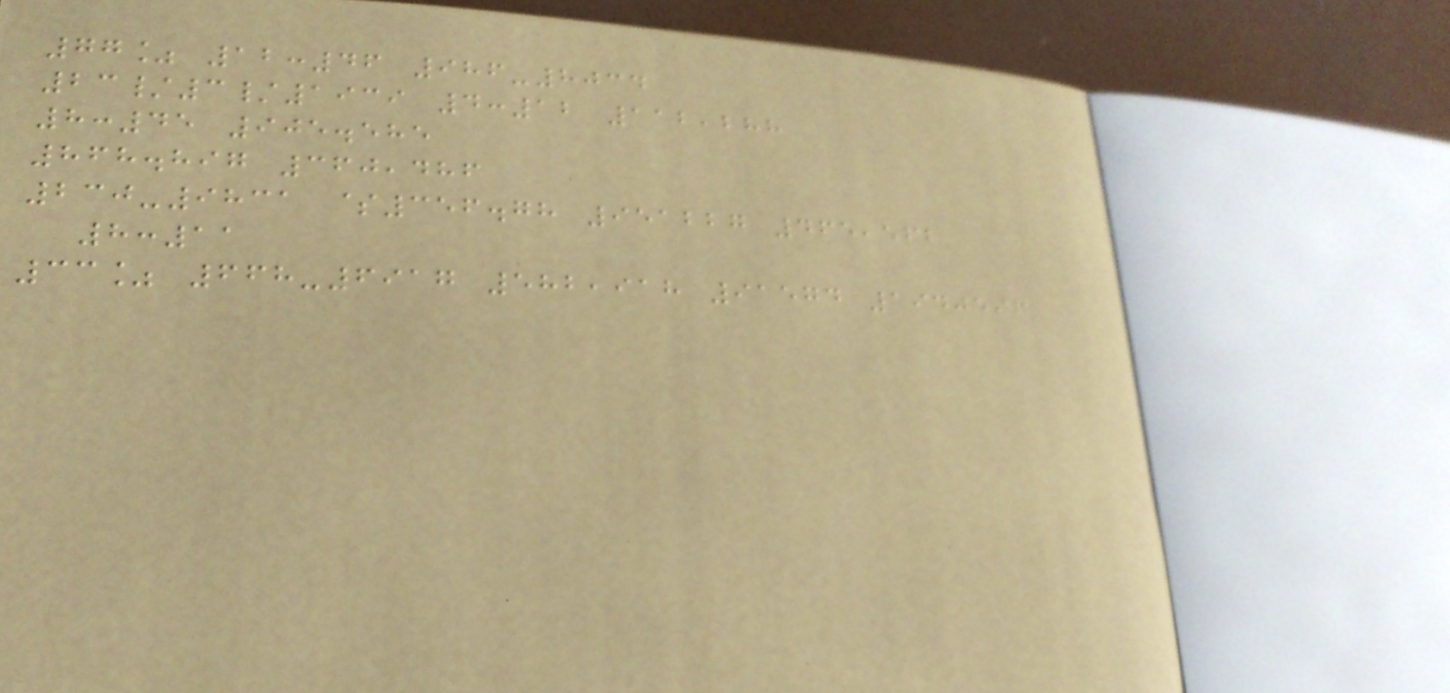77% 12:46 986-8034
23/3/1939 4:12 112,288
8:45 905.585
868.897 360,486
230-9831 $356.78 951227 465,562
8:11
33% 668-6917 582,918 91574 1940597
